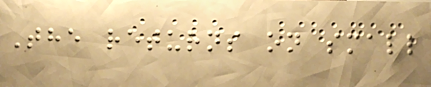The returns on small
